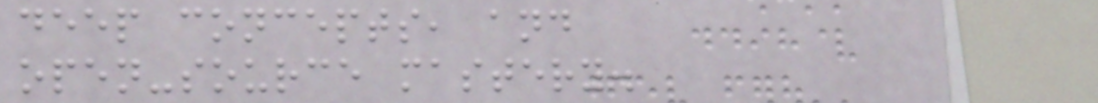deep concepts, and
open-source mastery.
